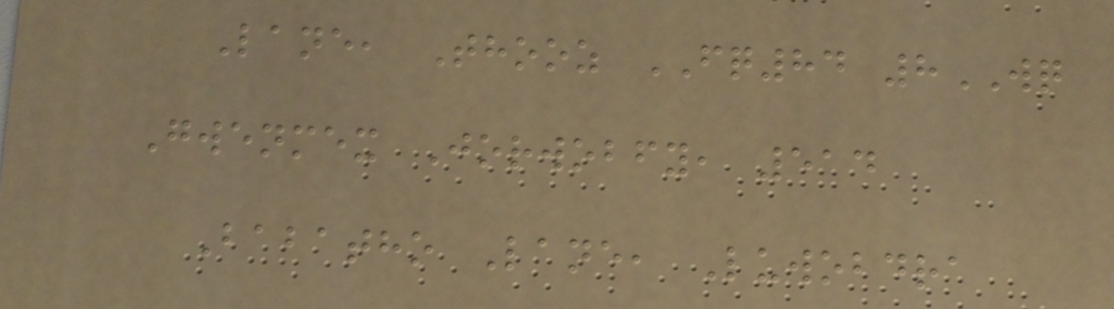Lane, Thooz FQ84 8WQ
Gwenmex Jorwobfy, 514
Babatho Lane, Luwobdra
